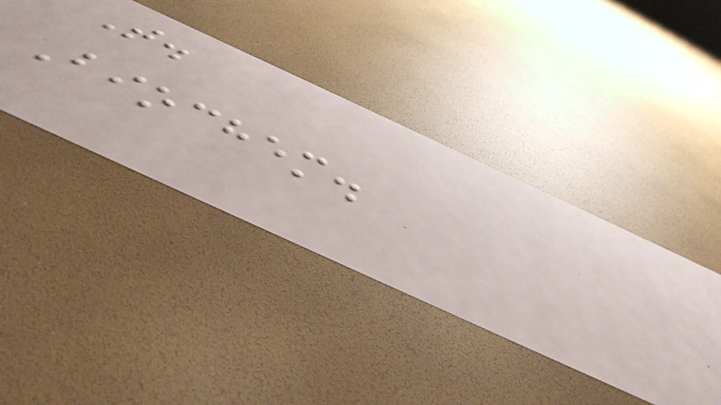T.
Biochem.
